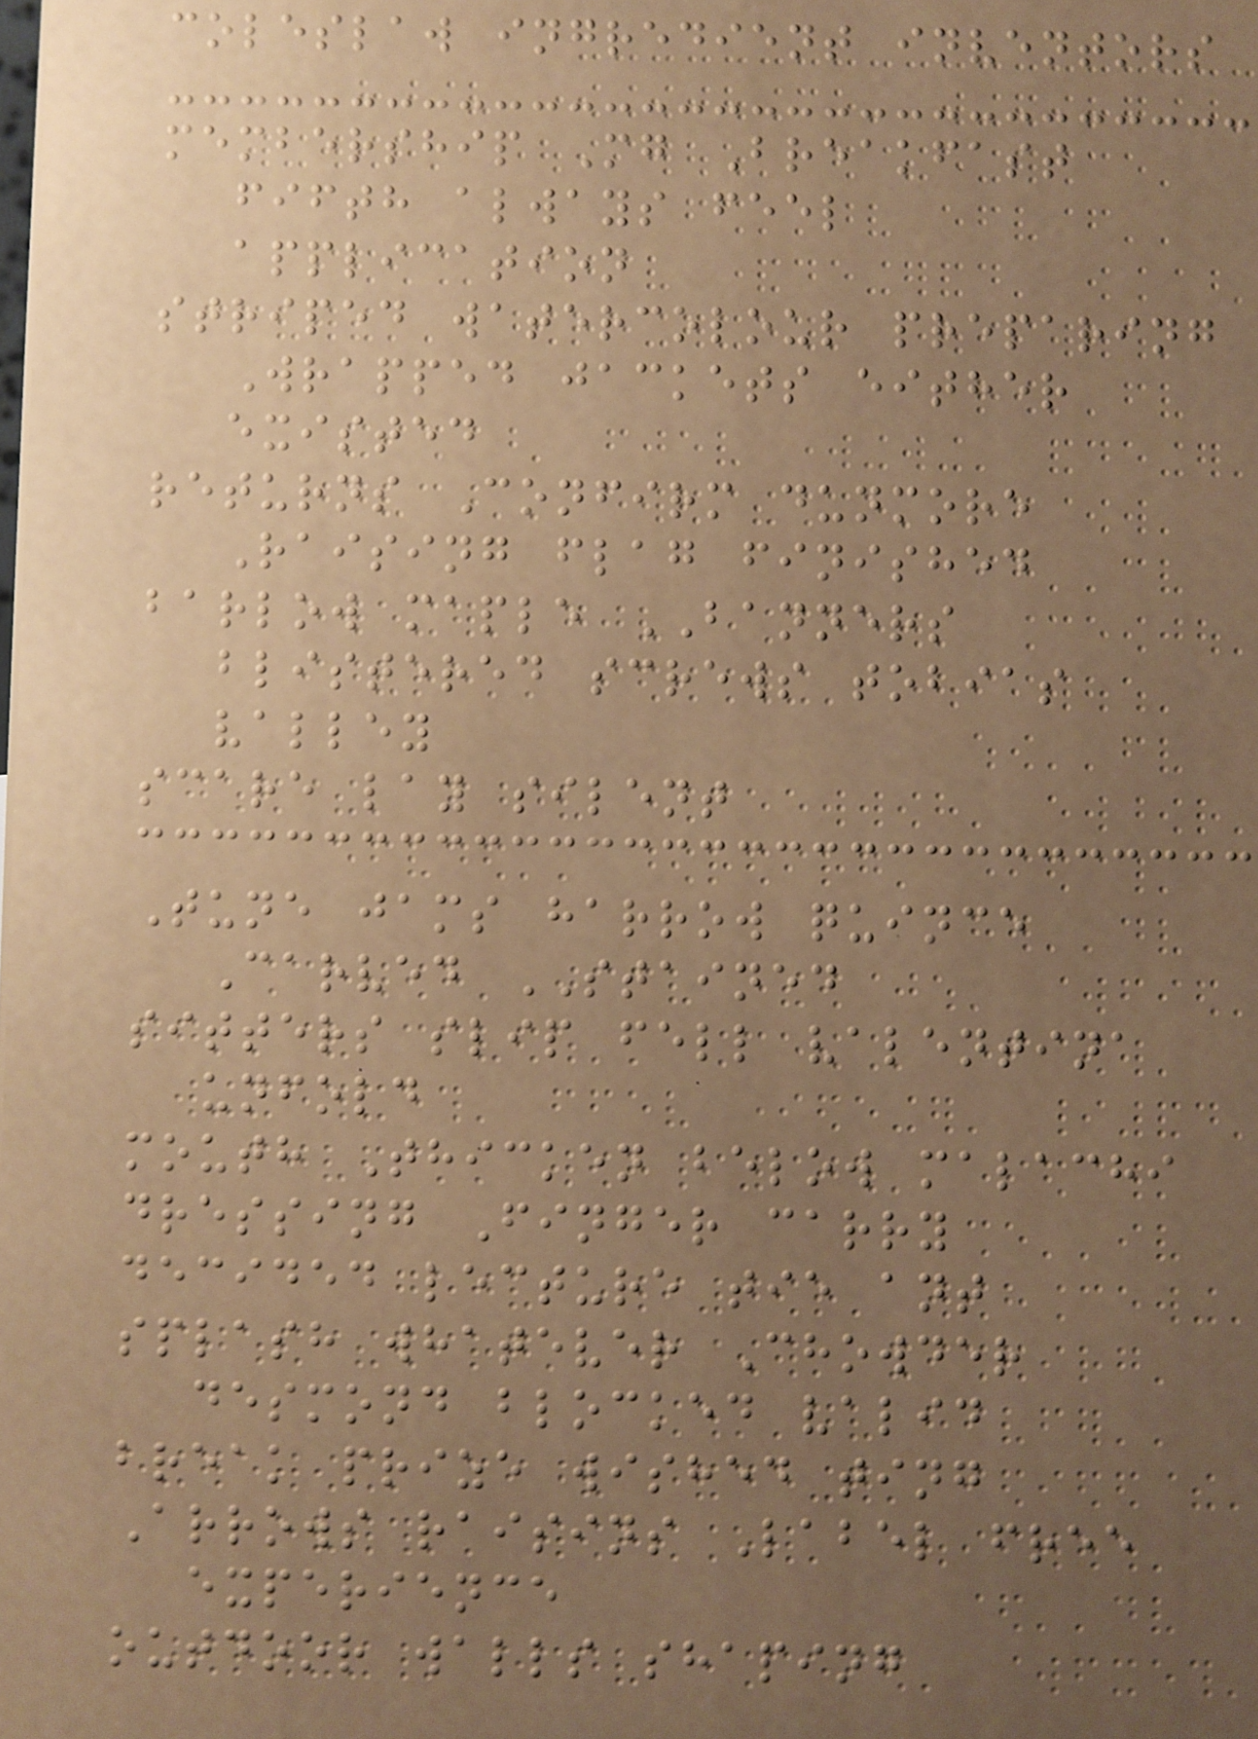coleslaw ingredient inventors
membership Mg Breakfast
fifth always feel
application
striped watercolour preparing
Wrapped jackets either
existed
returns Confirm dunmore
Raising flag finished
barlow maple BANNERS
blistered screws tobias
valley
scare lay silent
Tune jams harrow quince
Carved STAINED
sitters slip fell valentina
unfold
mouth Thicken below malachi
dressing Finger carry
decided lecture tie ant
splash whatever Chowder
desmond blocked valid
break prize wished ting
Arrows raisins Label free
experience
outdoor walls shaping
